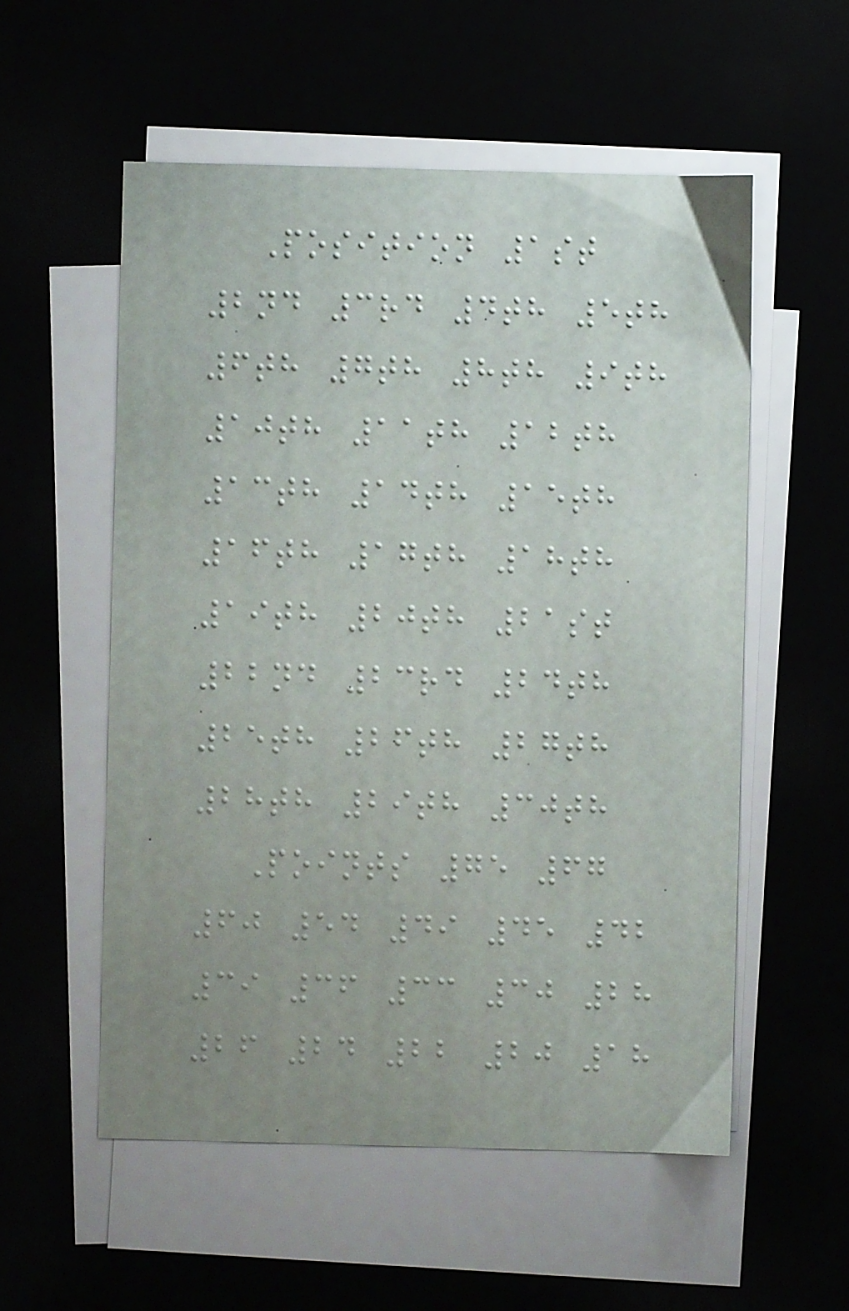Position 1st
2nd 3rd 4th 5th
6th 7th 8th 9th
10th 11th 12th
13th 14th 15th
16th 17th 18th
19th 20th 21st
22nd 23rd 24th
25th 26th 27th
28th 29th 30th
Points 75 67
60 54 49 45 42
39 36 33 30 28
26 24 22 20 18
